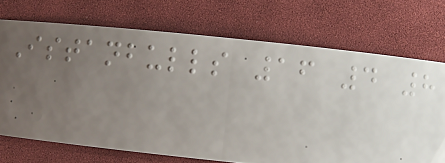Istanbulls 16 4 8
